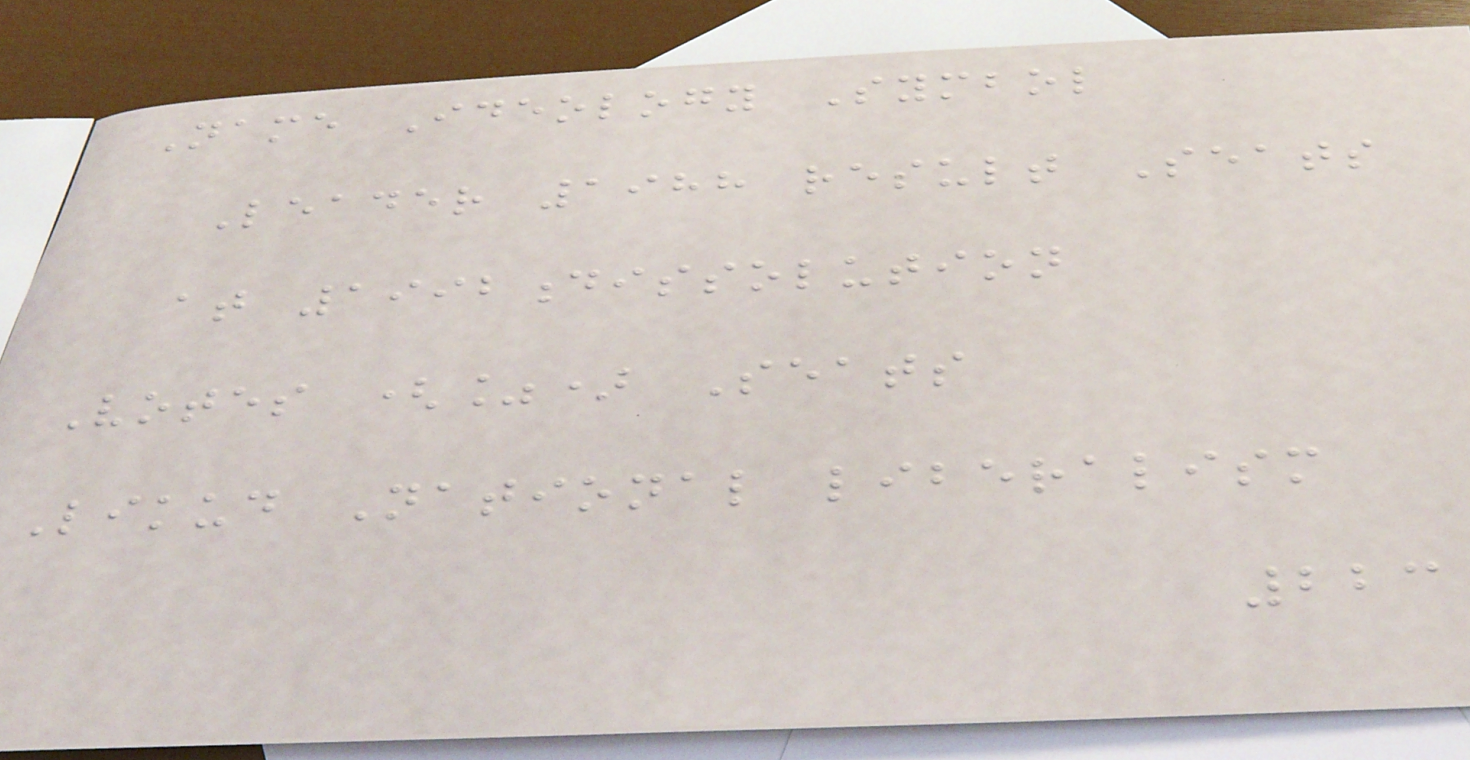Name Ideology Symbol
Leader 1988 result Seats
at 1992dissolution
Votes (%) Seats
Likud National liberalism
223
